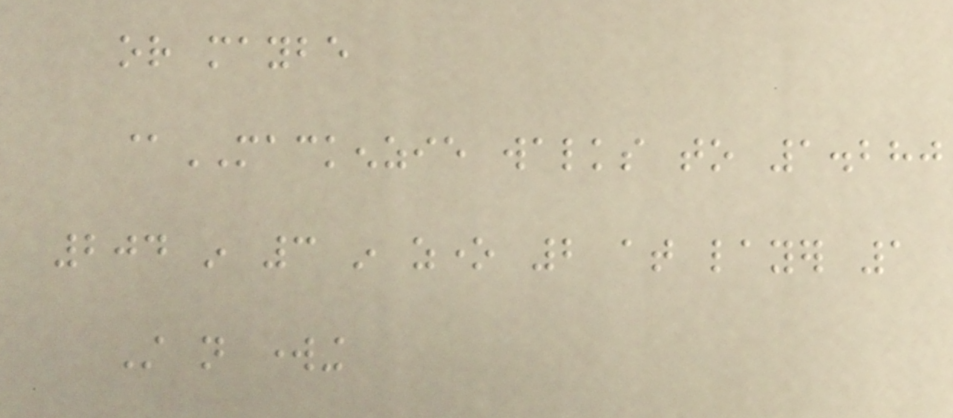or maybe
@MACKENZIE walks to 1.280
204 in 3 in zone 2 at layer 1
Still not working
